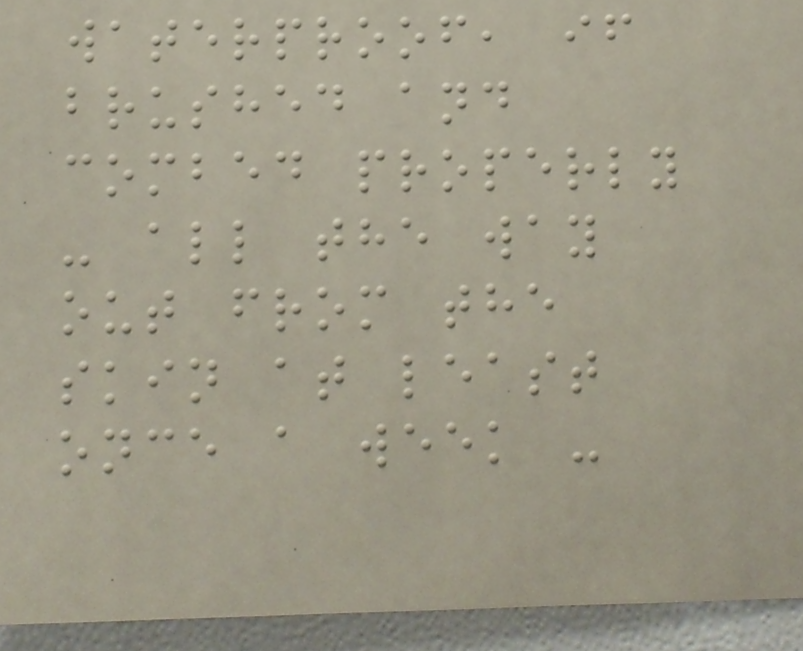waterproof, if
brushed and
combed properly
- all the way
out from the
skin at least
once a week -
